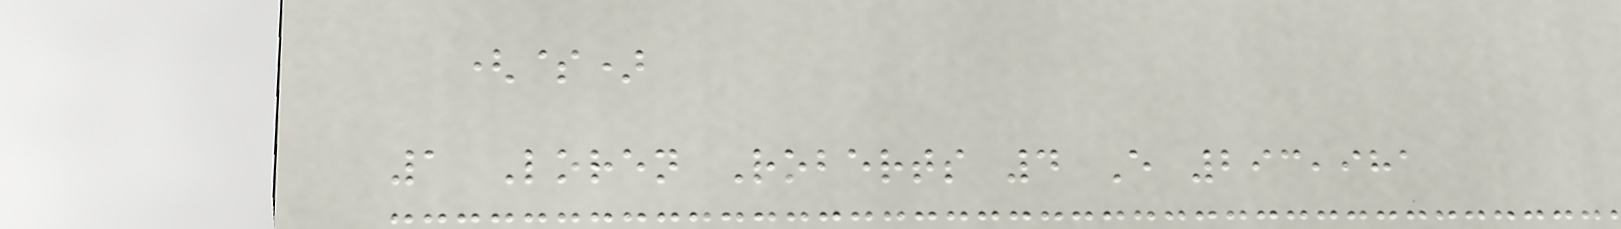($)
1 Loren Roberts 4 E 293,981
